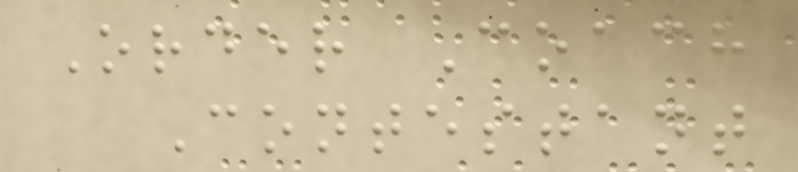Order Coach
Contestant
